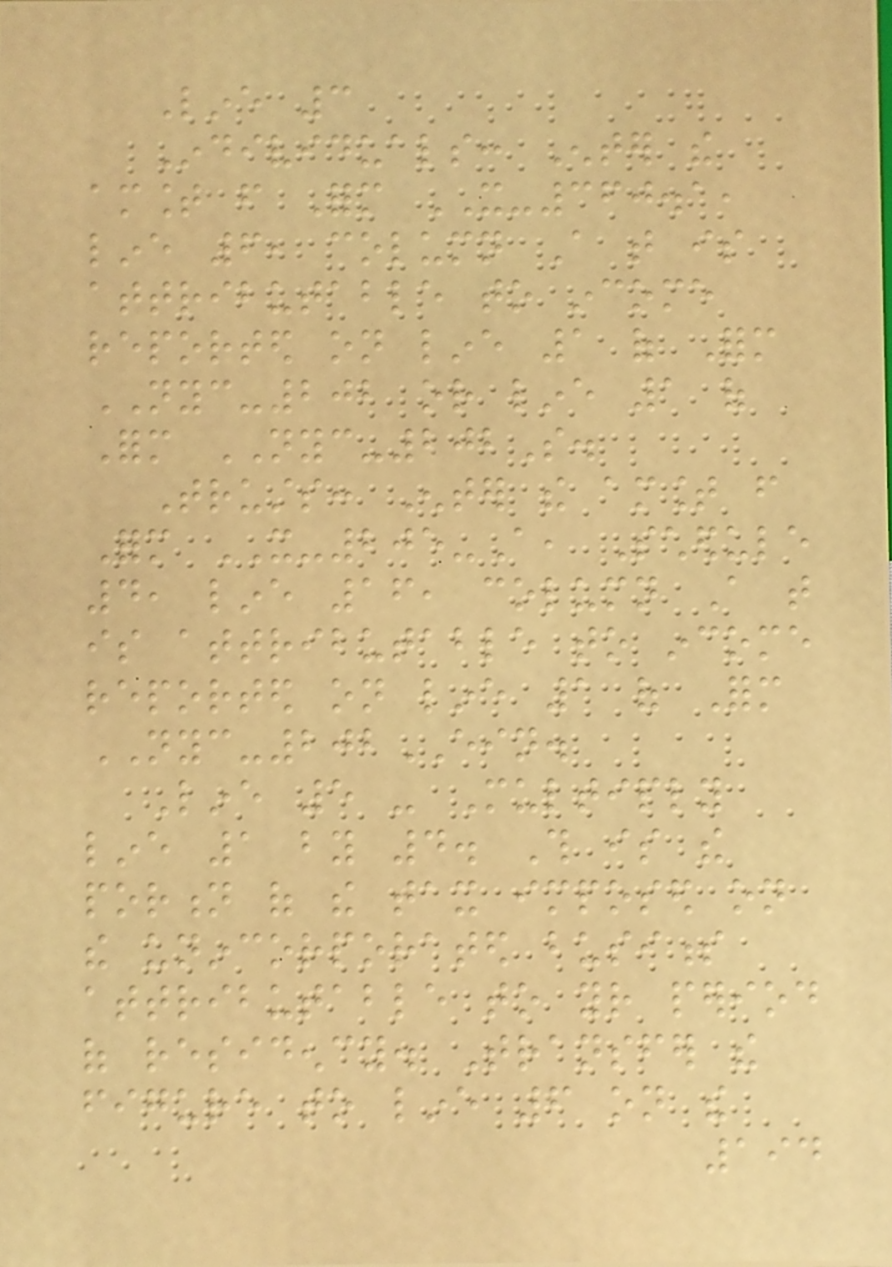Line 3
Individuals: Enter the
amount from Form IT-360.1,
line 6, column A that is
attributable to income
reported on line 1 of Form
NYC-202 or line 1 of
Form NYC-202S.
Trusts: Enter the amount from
Form IT-205-A, Schedule
4, line 16, column A that
is attributable to income
reported on line 1 of Form
NYC-202EIN.
Line 5 - Multiply
line 1 by 4. This is the
portion of the tax imposed on
the unincorporated business
attributable to your period
of residency. Transfer the
figure to line 6 on the
194
